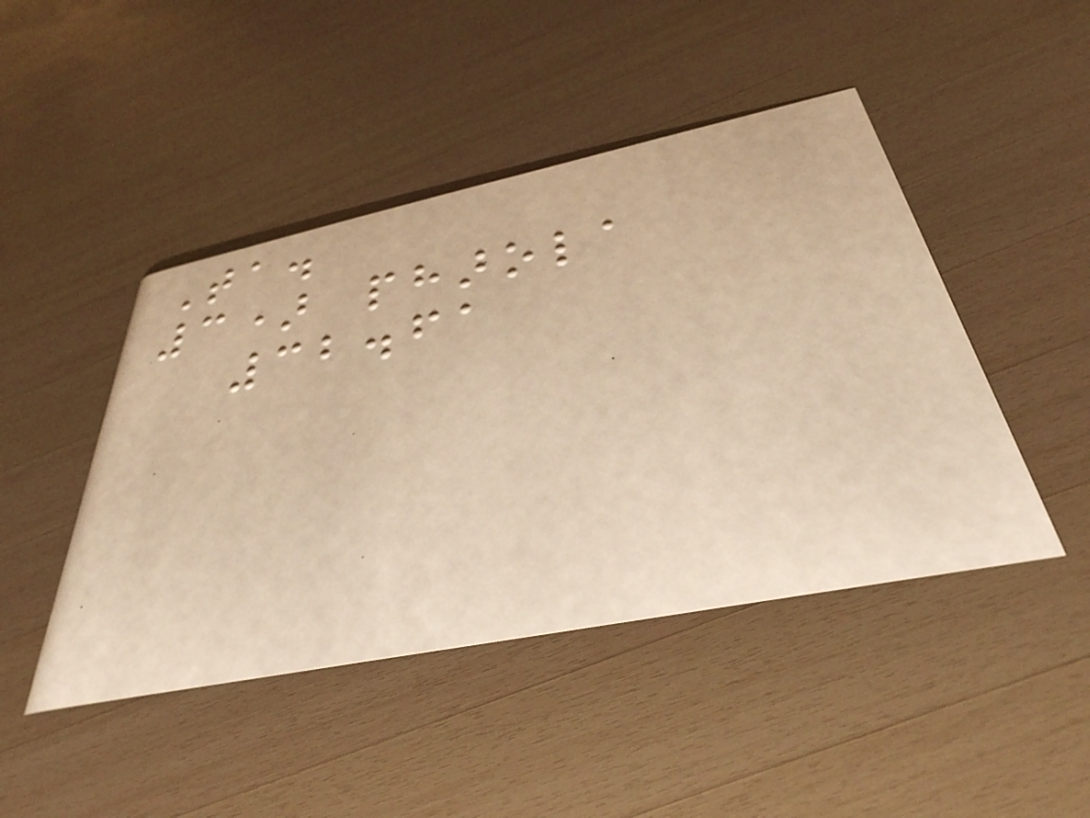Ta.
3) pharola
32.61
